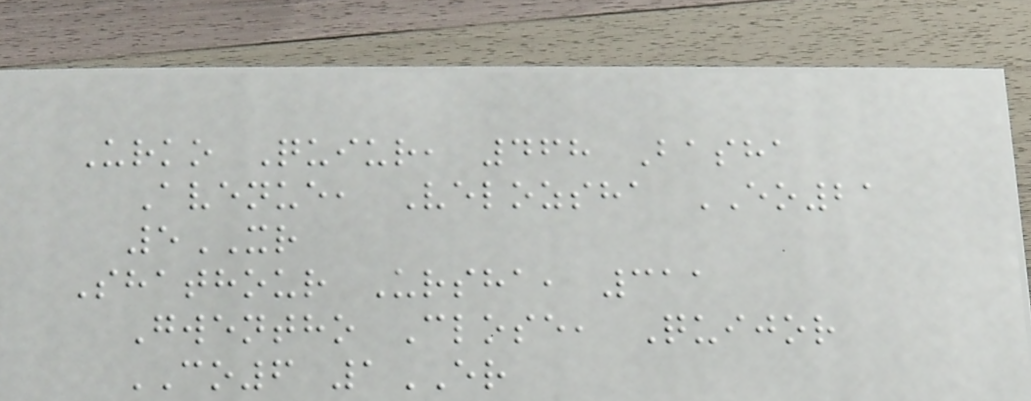Urko Quiur, 468 Basha
Avenue, Velozsha EO21
5XR
Shathour Ursha, 311
Gwentho Close, Quijor
CO6 1ER
